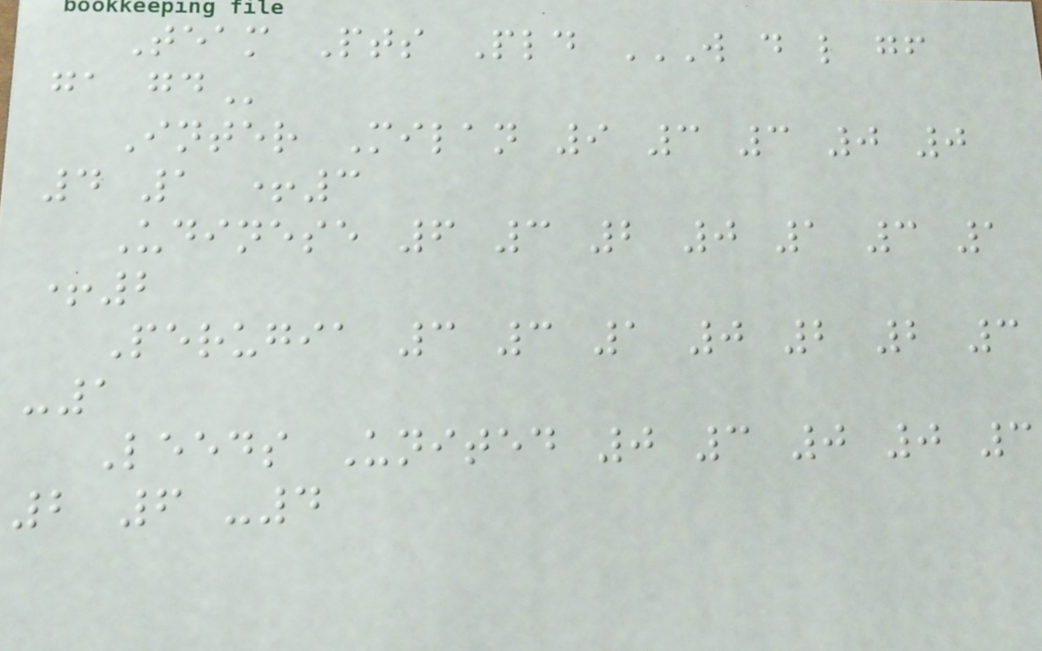Team Pts Pld W D L GF
GA GD
Inter Milan 9 3 3 0 0
4 1 +3
Udinese 6 3 2 0 1 3 1
+2
Perugia 3 3 1 0 2 2 3
-1
Leeds United 0 3 0 0 3
2 6 -4
